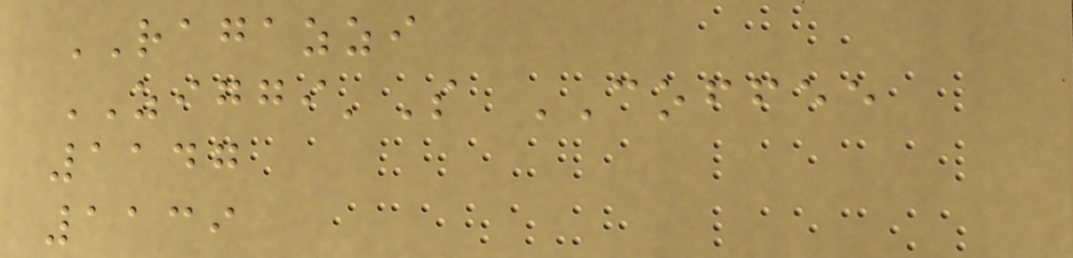RAGAZZI
ZIGGI'S COFFEE
1147
1139
